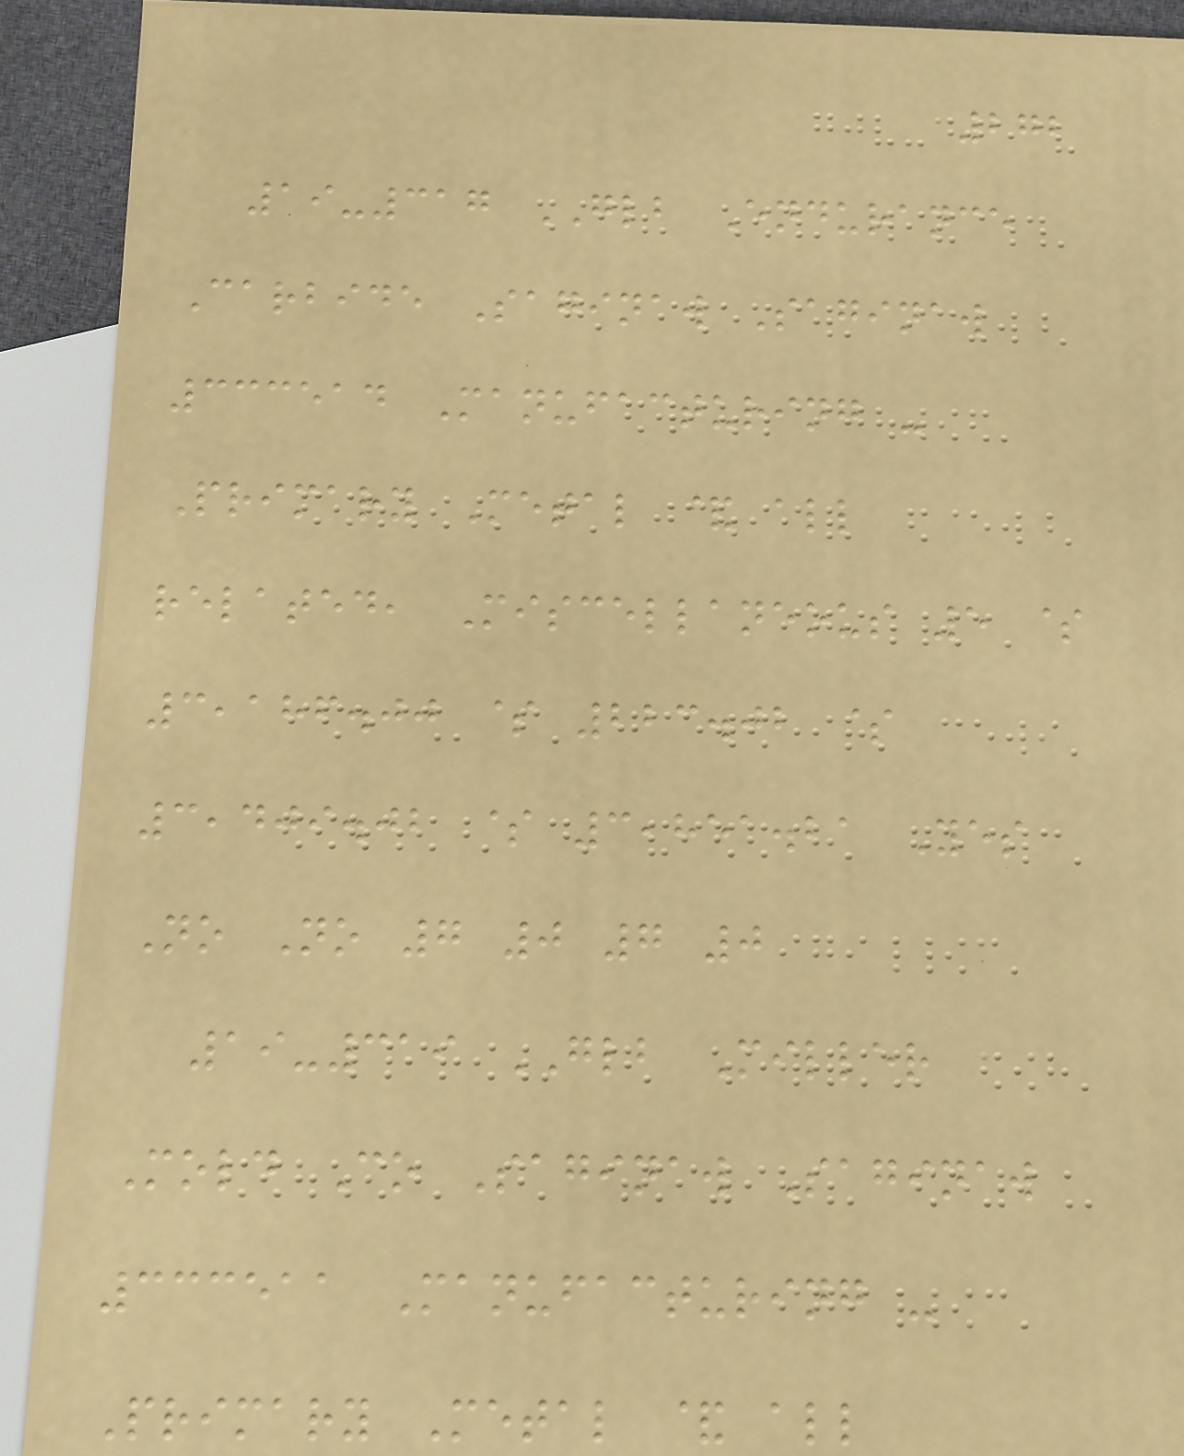272
19-317 GLB Endurance
Carbide Saginaw Saginaw
333514 Manufacturing -
Primary Metal & all
related, Miscellaneous 5 $
3,186.00 $ 223.02 $
3,409.02 $ 3,851.21 Yes
No No 7 0 7 0
19-319 GLB Miller
Mold Co Saginaw Saginaw
333511 Manufacturing -
Primary Metal & all
